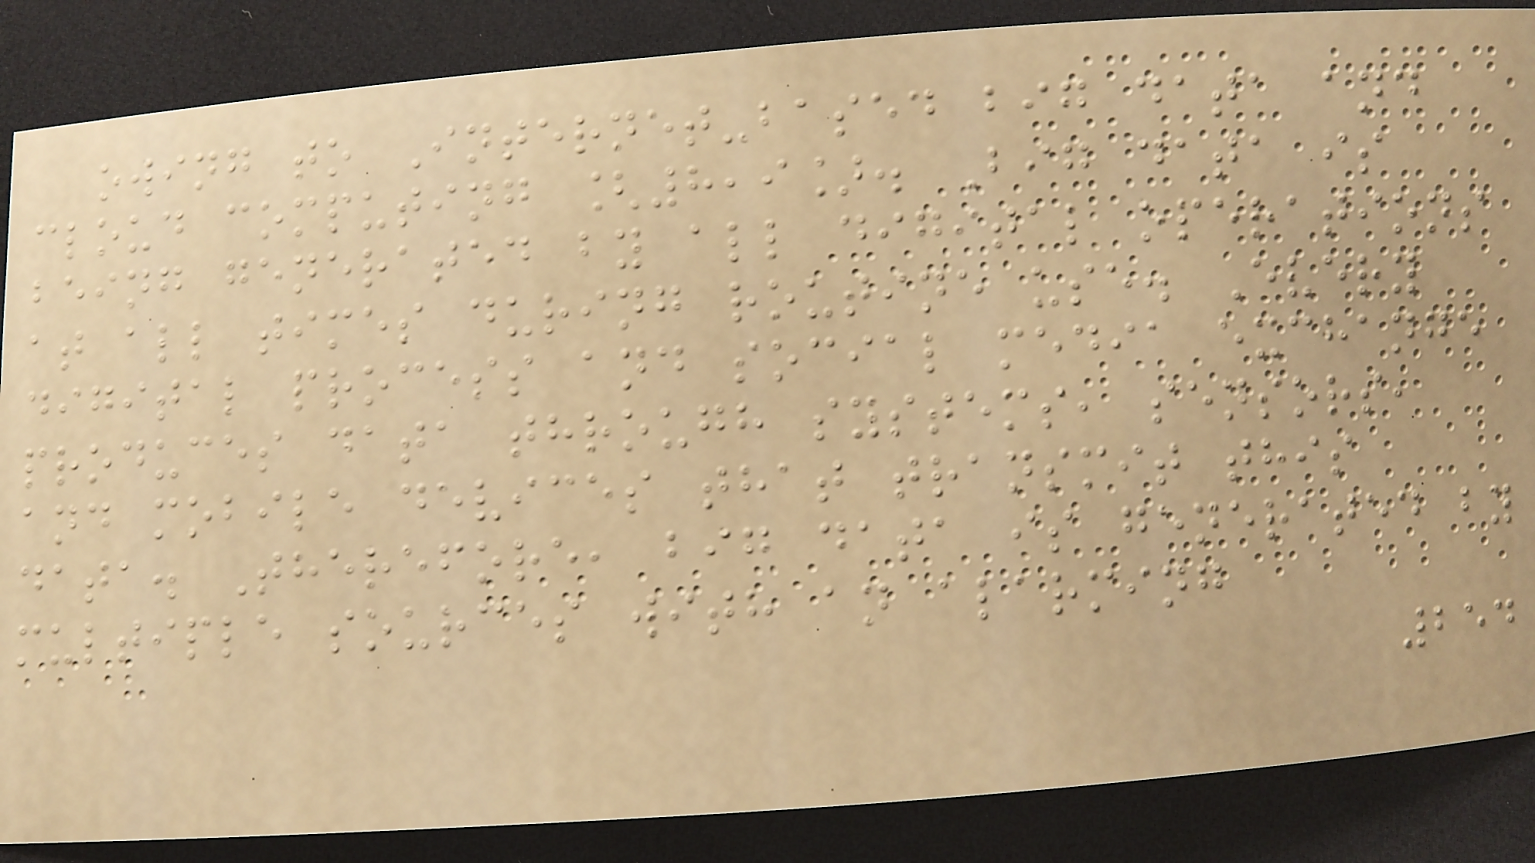owing to Internet-based big data and
cloud computing [8,9]. Big data is
being generated by all digital operations
at all times during routine use. Every
digital process and social media exchange
produces data through systems, sensors,
and mobile devices that transmit this
data. Therefore, big data is generated by
multiple sources with an alarming
254
